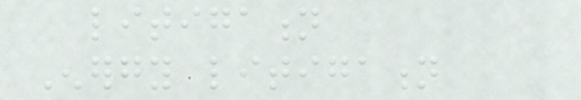litigation
Energy litigation
